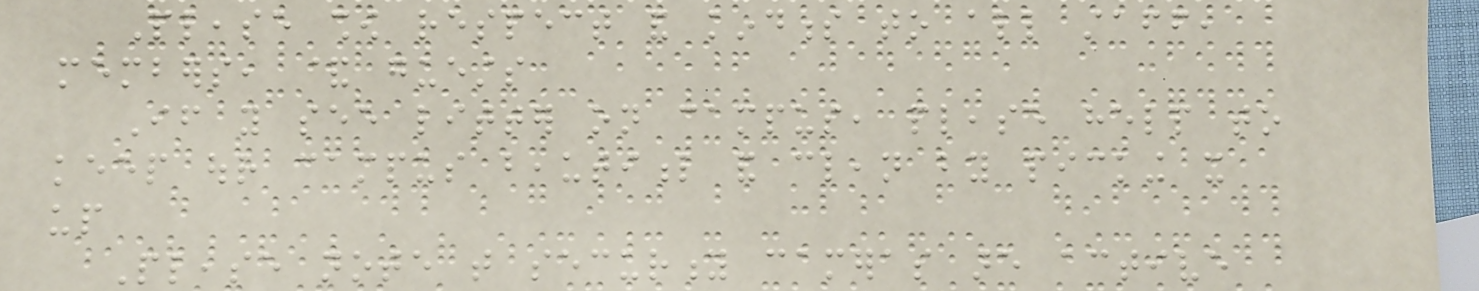Please show respect and kindness to all staff,
members, & guests
If you see litter on campus, please help to
keep our campus beautiful and clean by picking it
up
Please note that security cameras are active
